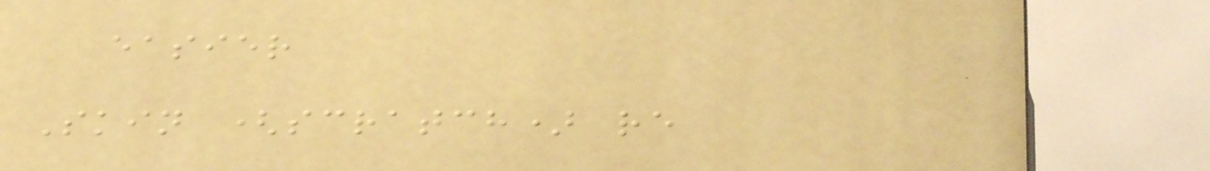easier
Skin (scratch) re
